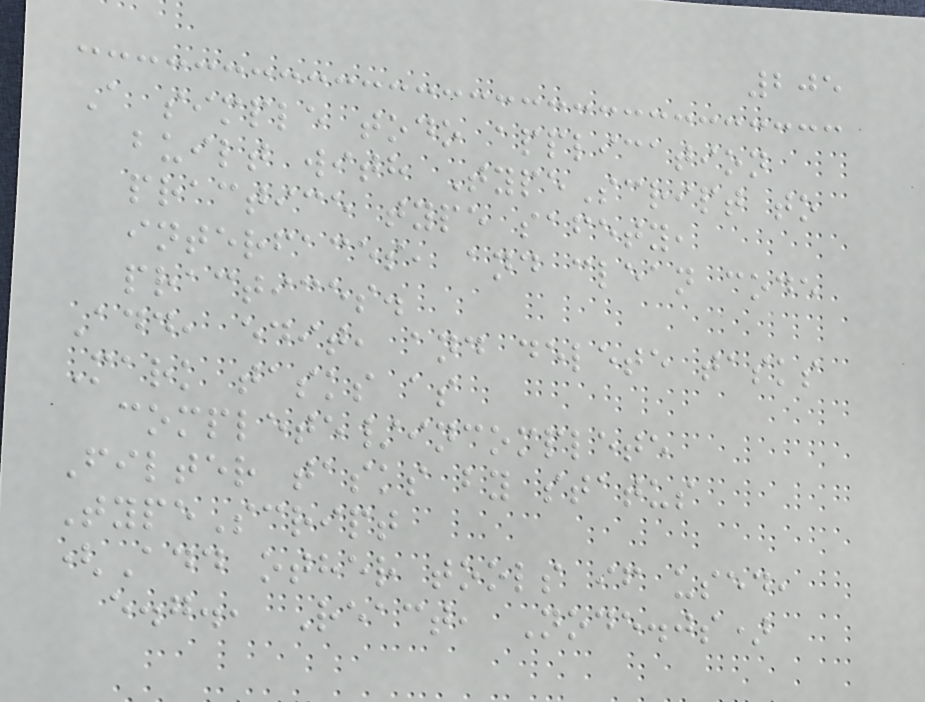205
A simple todo application
built with TypeScript to
practice type safety,
interfaces, and clean code
practices.
Add, edit, and delete tasks
Mark tasks as
complete/incomplete
Filter tasks by status
TypeScript
(Add other tools if used,
e.g., React, Node.js)
